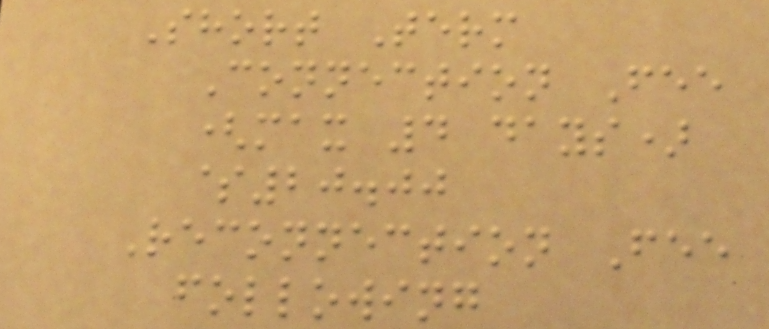Short Term
Connection Fee
(max 4 days)
$20.00
Reconnection Fee
following
